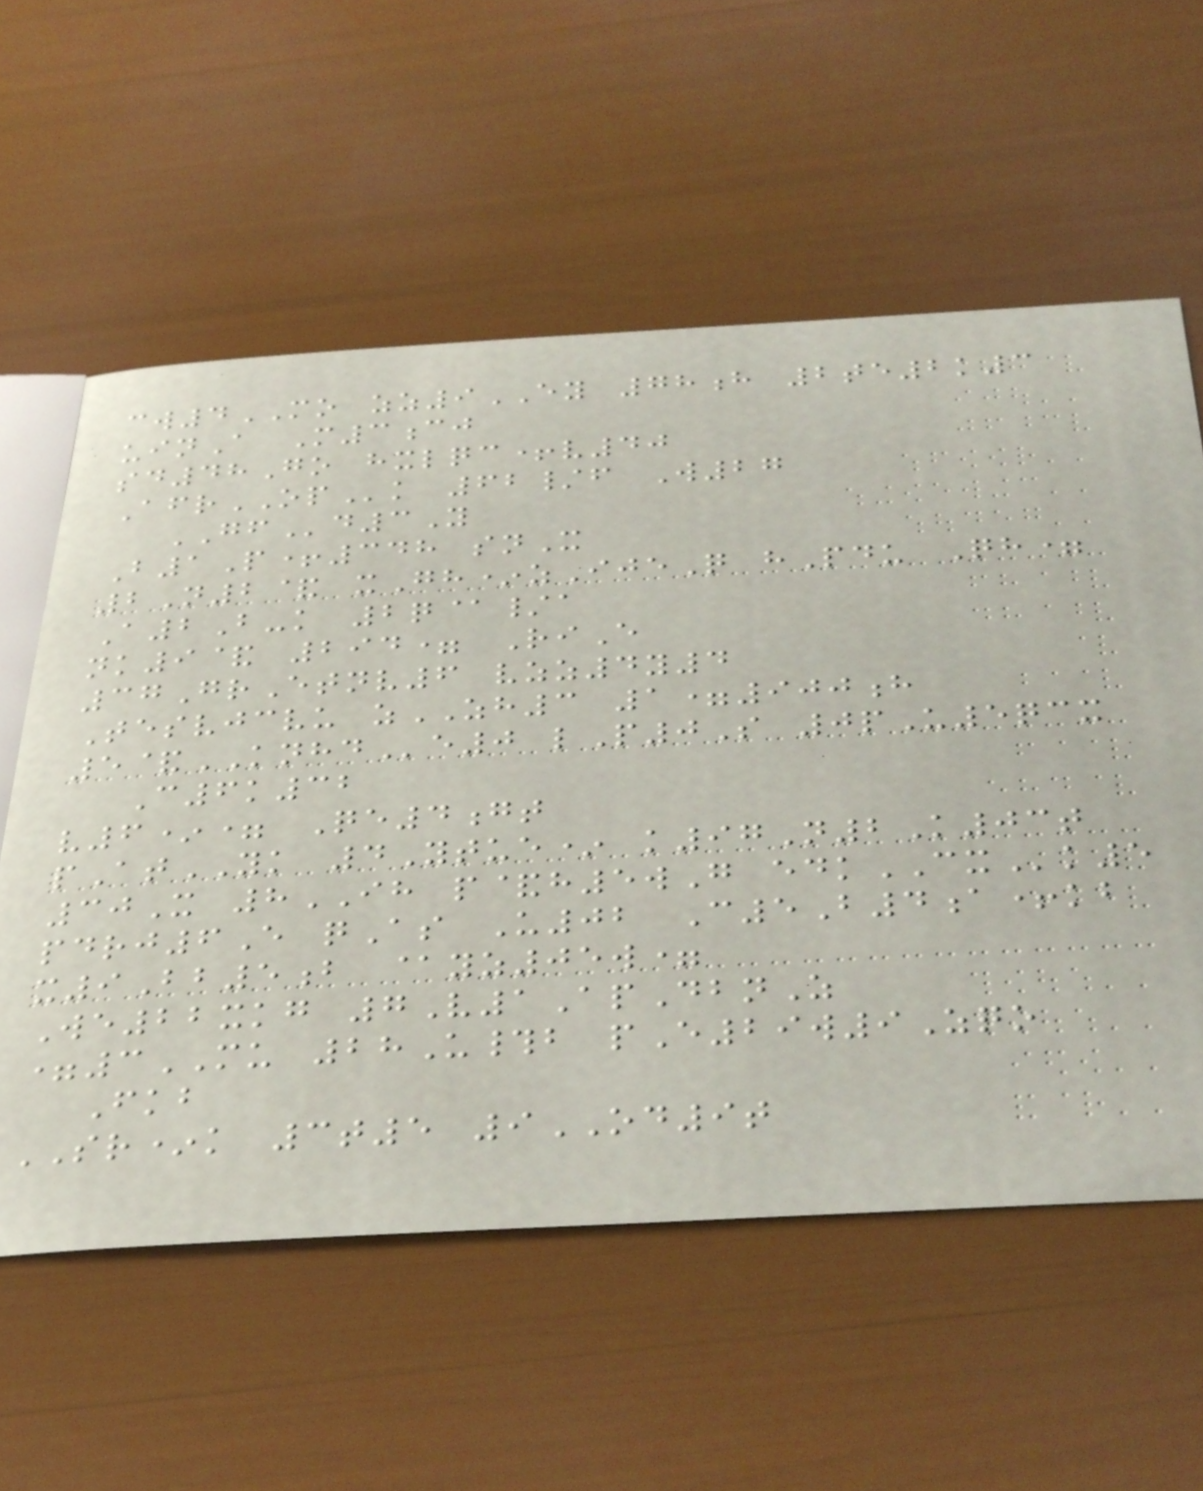cw4MO zz9EY 78h 2te2k3
uinA M3cj
sd48Go hxlqc+v40
AfrOPk 62/f W27
GFd3Y
B1P+348 snX
2N2& xGh*zIjeQ hPdu Qh=
A2B-k 2q@/a
nk9& 294= RiE
37GrEtnv6 vzz4y4
Tesvjcvu zZH3 1=900h
5&KNHDe0 lP0S 0pU5qcx
C6k32
v6*= Qe4gt
pAtYK 4Ytue* k97N2K03t
30X 8IH p&h5wG edkCXk5
pdrj6E qAs U02 C5B4a+kb
x9Bb5b @yz05w=
We22xkg 7V1ApDbnZ
=3MU 28U#b pE29w9Zqo
Fkb
SR*k 3t5 9OD9t
